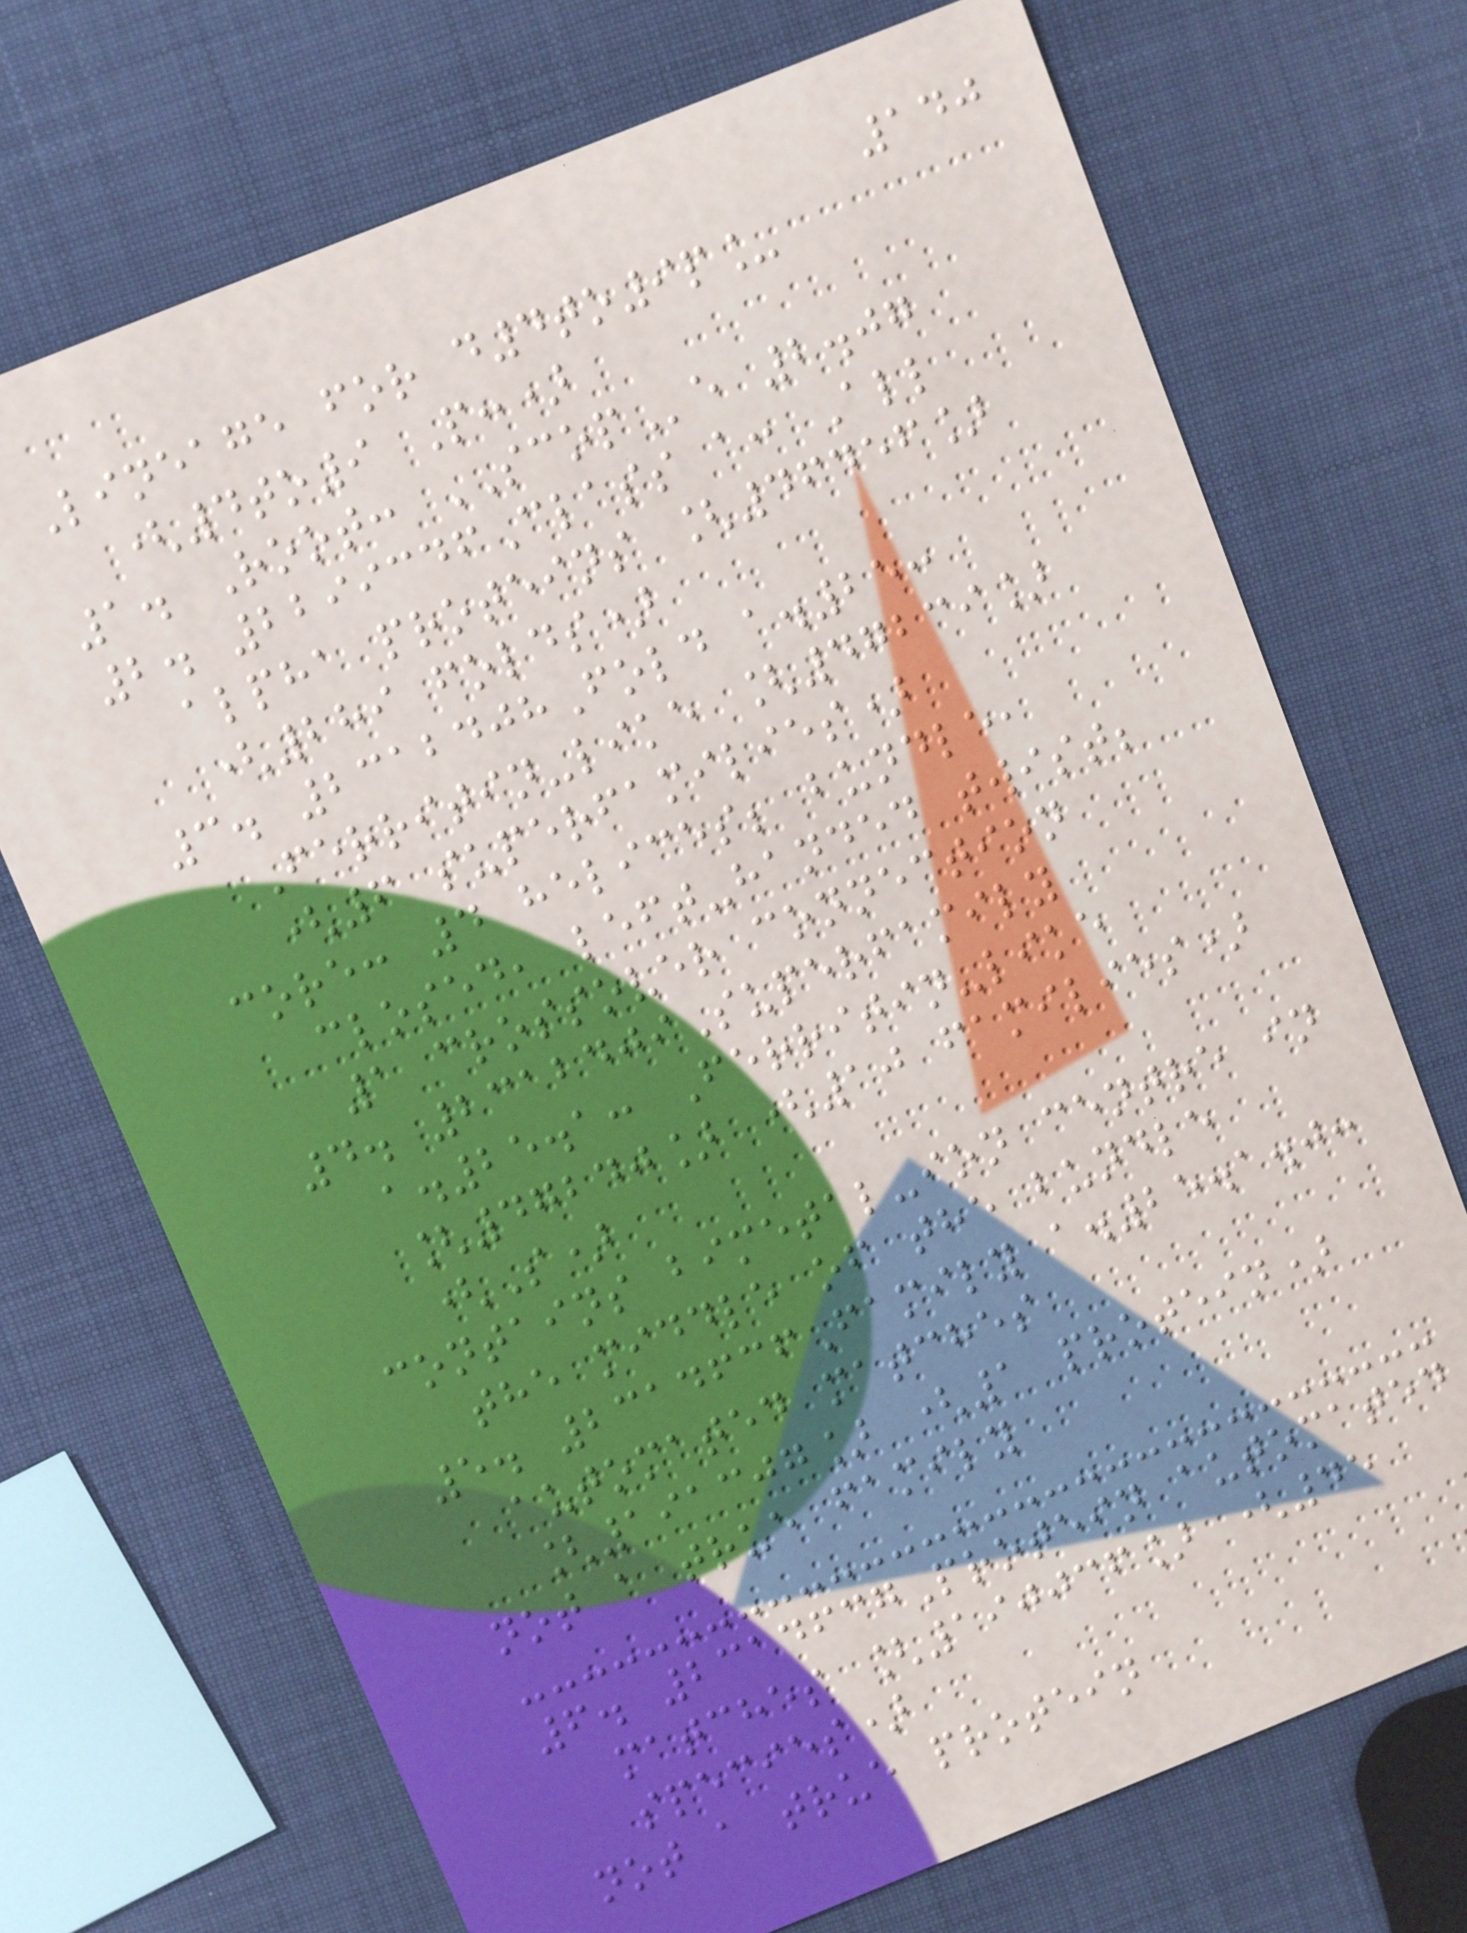140
Lineage for d4to9p_
(4to9 P:)
1. Root: SCOPe 2.07
2. 2299346Class a: All
alpha proteins [46456]
(289 folds)
3. 2312408Fold a.25:
Ferritin-like [47239]
(6 superfamilies)
core: 4 helices; bundle,
closed, left-handed twist;
1 crossover connection
4. 2312409Superfamily
a.25.1: Ferritin-like
[47240] (10 families)
(S)
contains bimetal-ion centre in
the middle of the bundle
5. 2314636Family a.25.1.0:
automated matches
[191307] (1 protein)
not a true family
6. 2314637Protein automated
matches [190036] (45
species)
not a true protein
